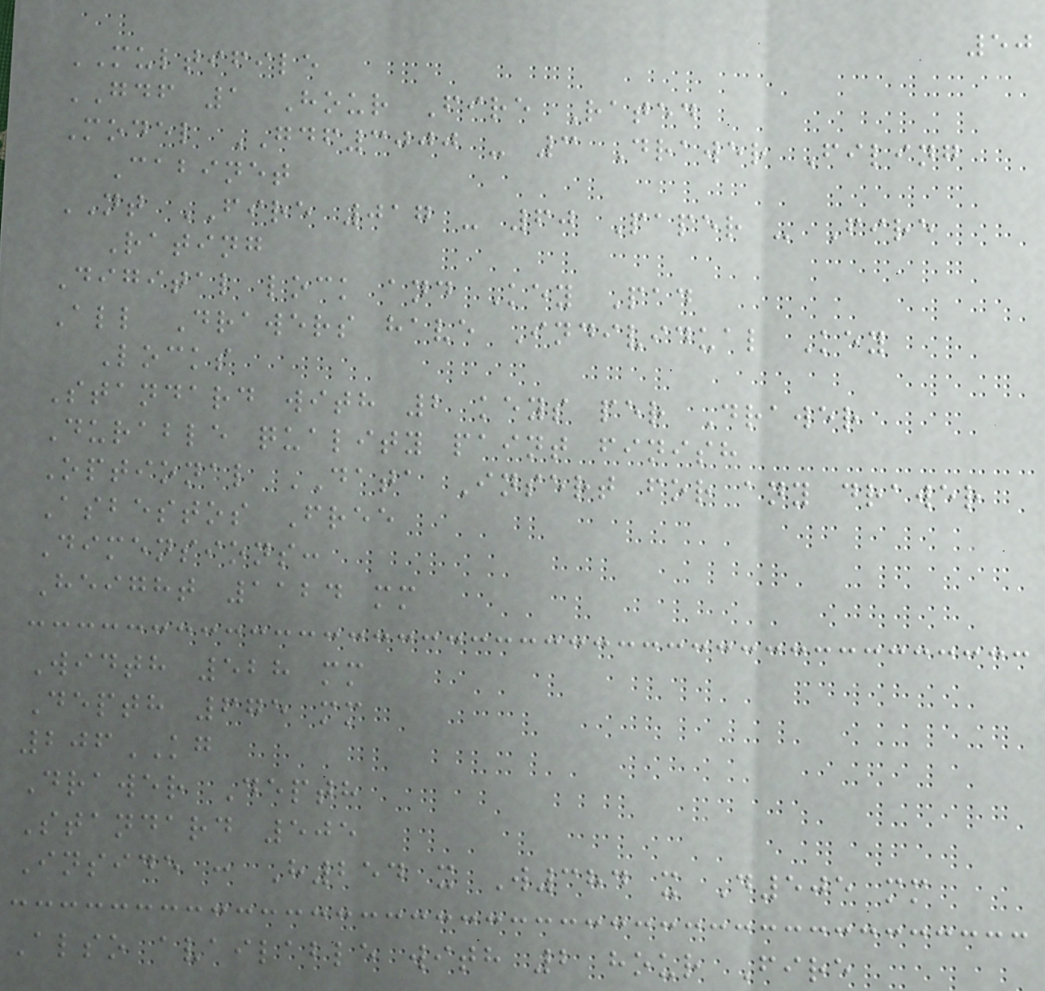50
MULTIFILE
GDF 1 Hour Fire Rated
Model GDF3000 - 3 Drawer Filing
Cabinet
NT FIRE 017 - 60 Paper - Fire
Rating
Digital lock and Key Pad
All Drawers have Individual Key
Locks
Standard with 2 keys per Drawer
Durable quality paint finish
Optional DATA Insert for any drawer
Asbestos Free
Dimensions:
Height 1124 mm
Width 528 mm
Depth 675 mm
206KG
Drawer Depth
Standard 505
Inside : H254 x W384 x D505 mm
Also available with 2 hour Fire
